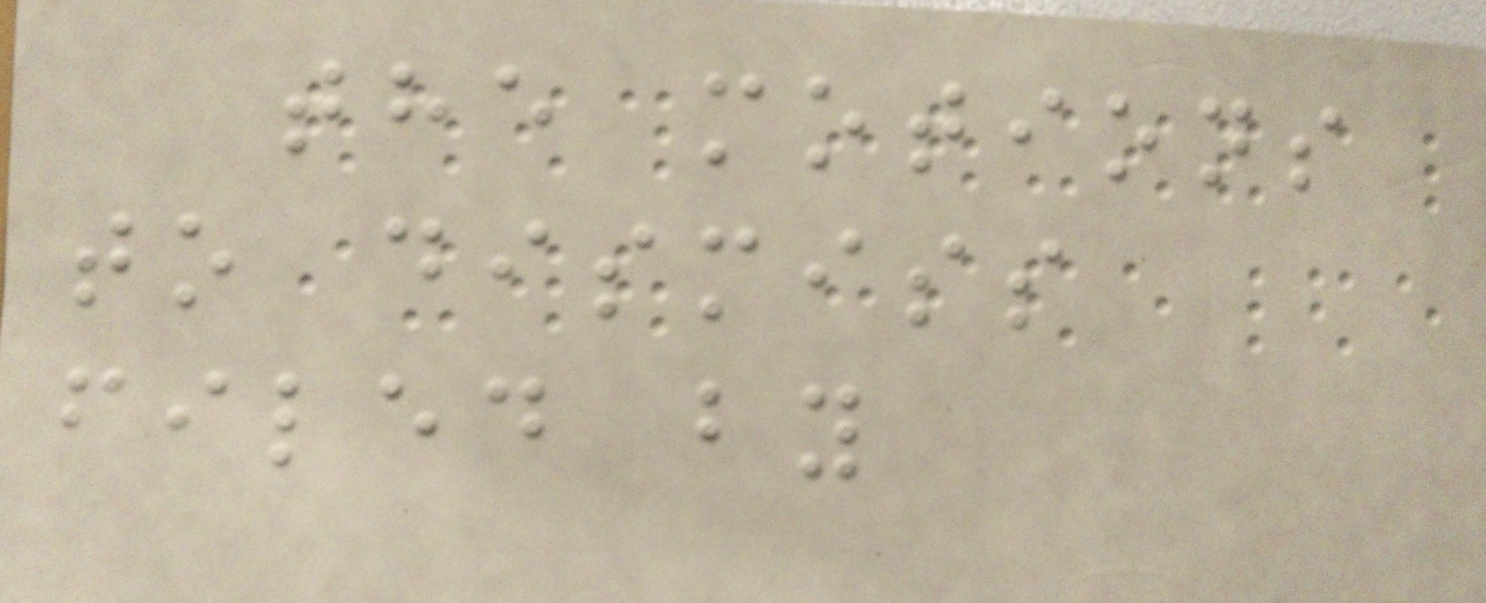the motions
to dismiss
filed by
